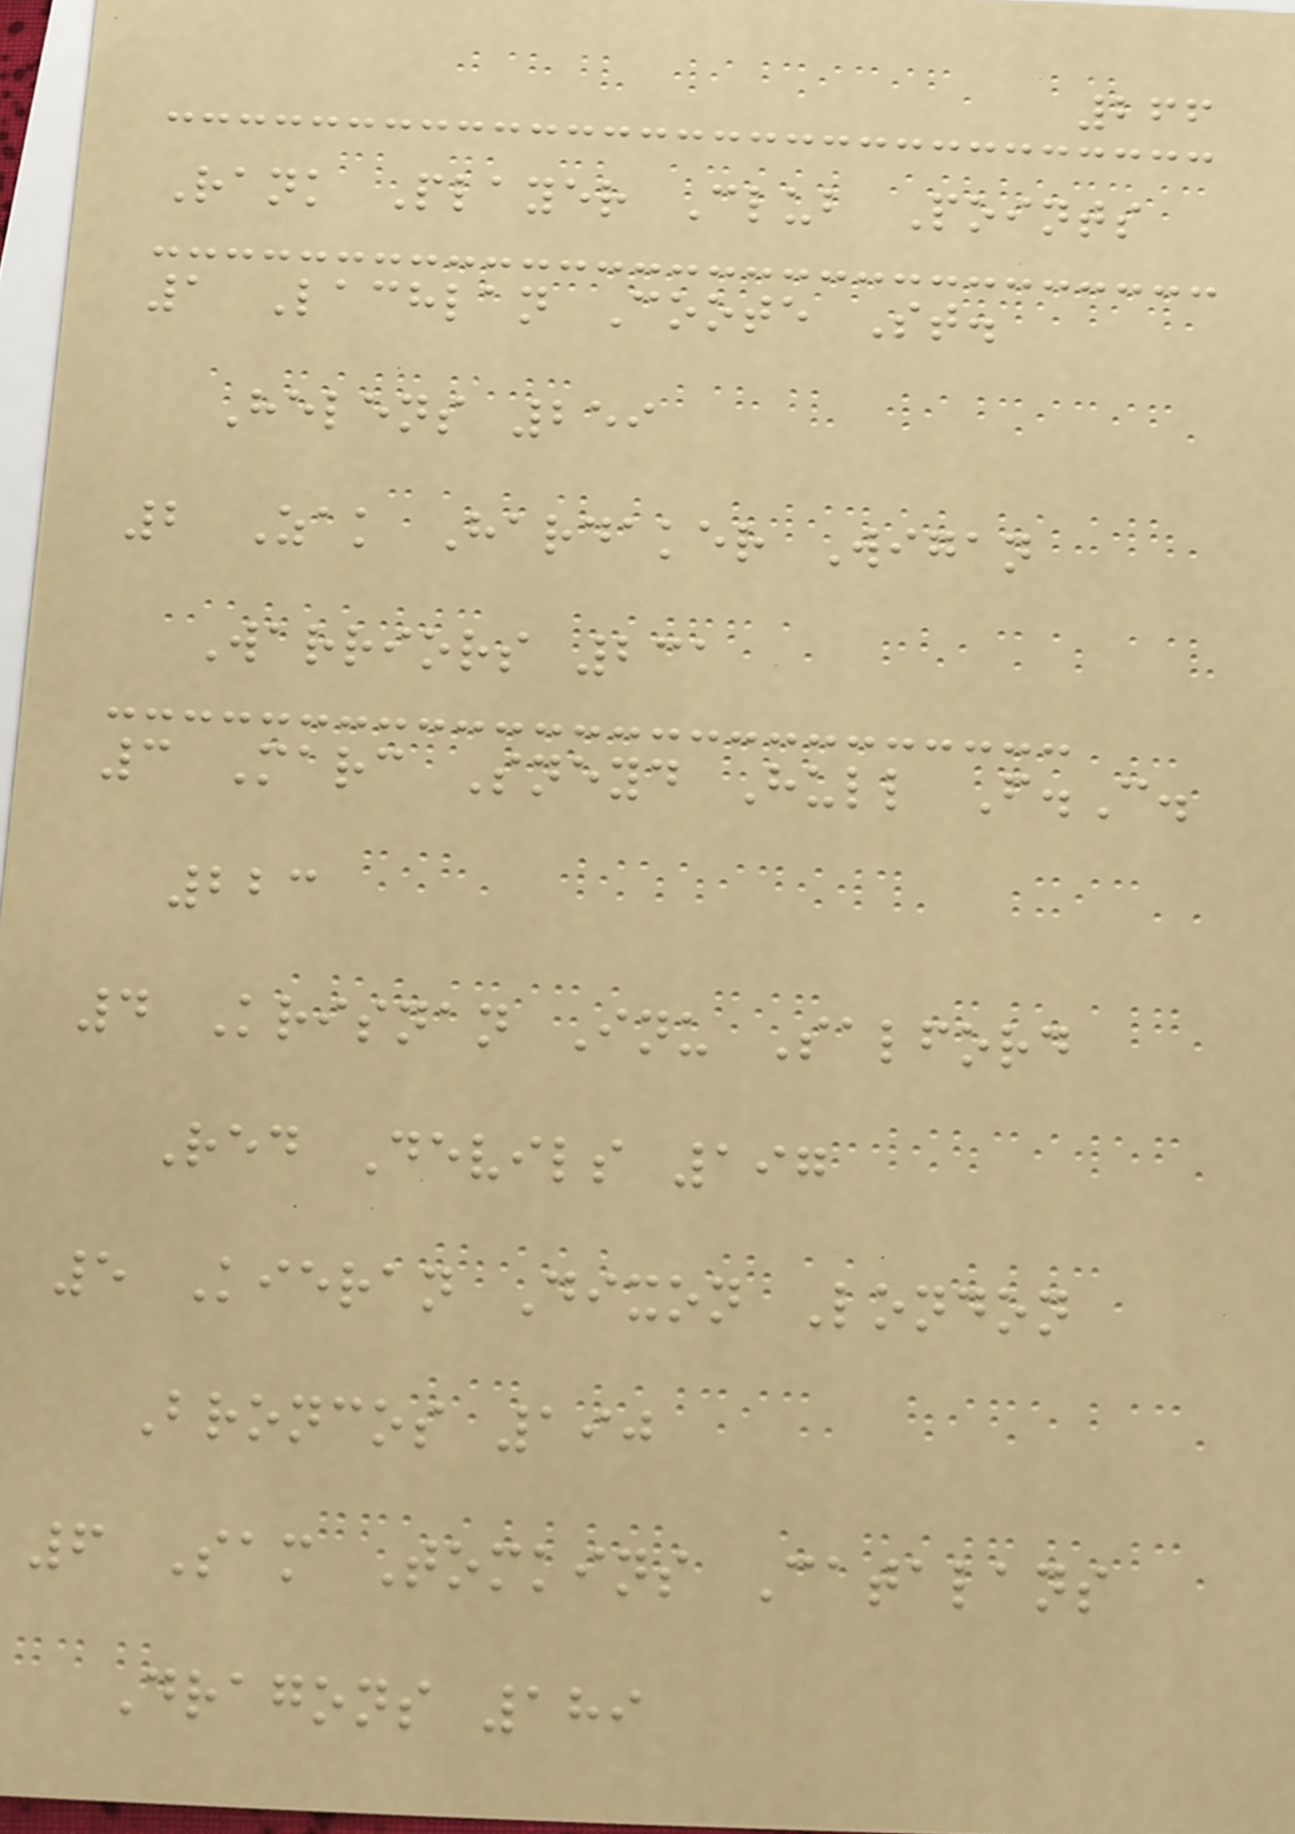266
Rank Player Club Points
1 Lachlan Coote St.
Helens 259
2 Zak Hardaker Wigan
Warriors 231
3 Marc Sneyd Hull F.C.
223
4 Krisnan Inu Salford
Red Devils 197
5 Kieran Dixon London
Broncos 190
6 Sam Tomkins Catalans
Dragons 189
